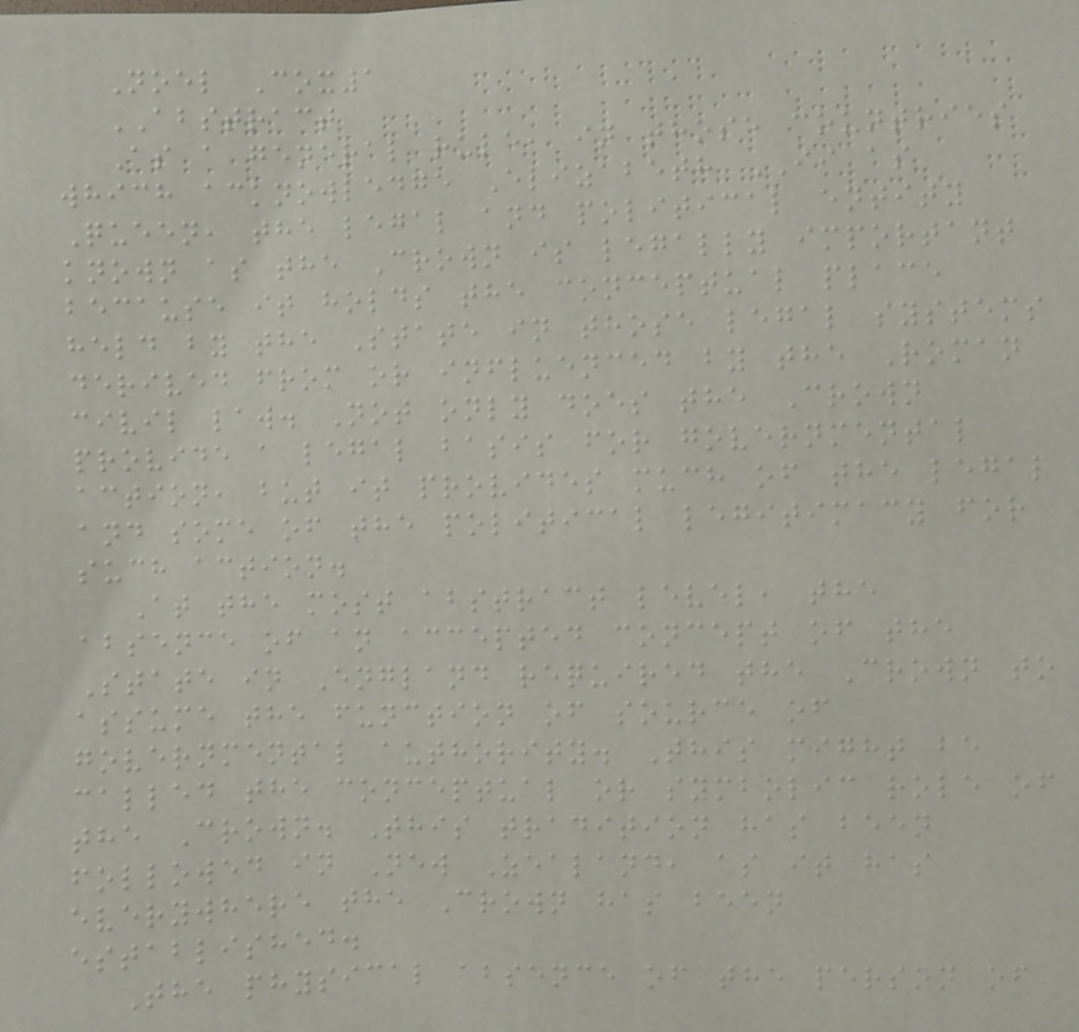Noel Cox1
ABSTRACT
As a general rule, in those countries
which acknowledge Elizabeth II as
Queen, the legal and political entity
known as the Crown is legally important
because it holds the conceptual place
held by the State in those legal systems
derived from or influenced by the Roman
civil law. Not only does the Crown
provide a legal basis for governmental
action, but it provides much of the legal
and some of the political legitimacy for
such action.
At the most abstract level, the
absence of an accepted concept of the
State in England required the Crown to
assume the function of source of
governmental authority. This might be
called the conceptual or symbolic role of
the Crown. This tradition has been
followed in New Zealand, as it has
everywhere the Crown has been
established.
The physical absence of the person of
